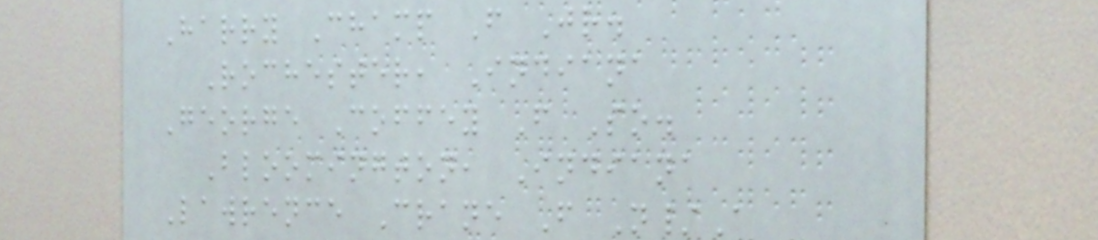Harry Champ F Jr.
Rochester, Indiana
George Coffey F So.
Bloomington, Indiana
Lawrence Crane F N/A
